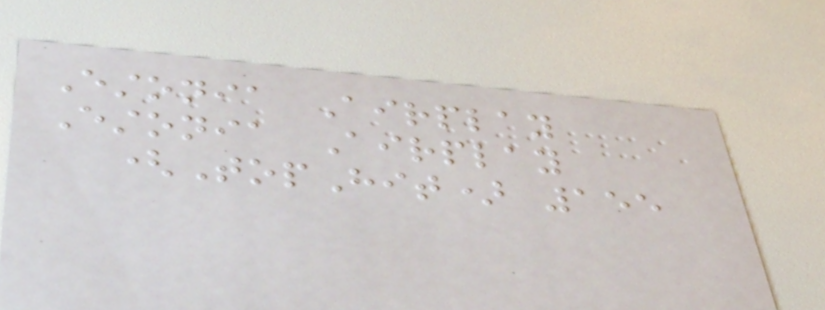Estonia Airplay
Estonia Airplay
(TopHit) 155
